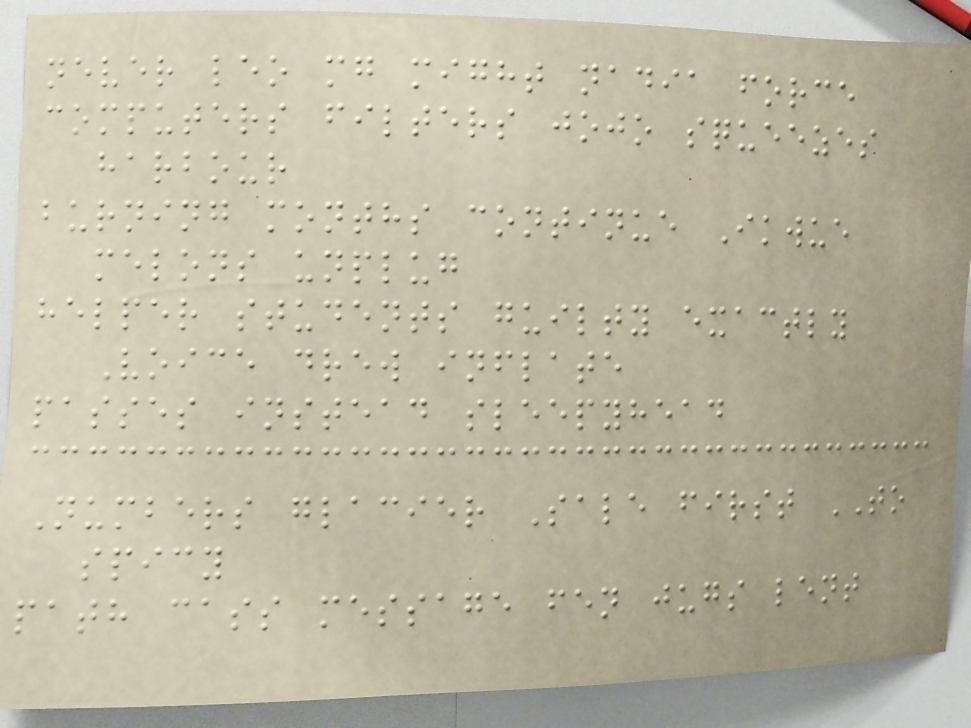never leo mg might nadia force
computers filters jojo squeezes
harbour
burning months continue Ikwue
melons unplug
helper students guilty exactly
Voice drew inflate
passes instead sleepyhead
Numbers glacier Sale first TO
spicy
path cass message fen jugs lent
